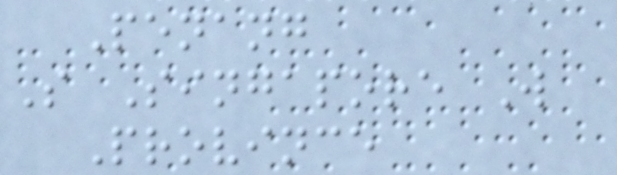Penang
S Singapore W
Province
